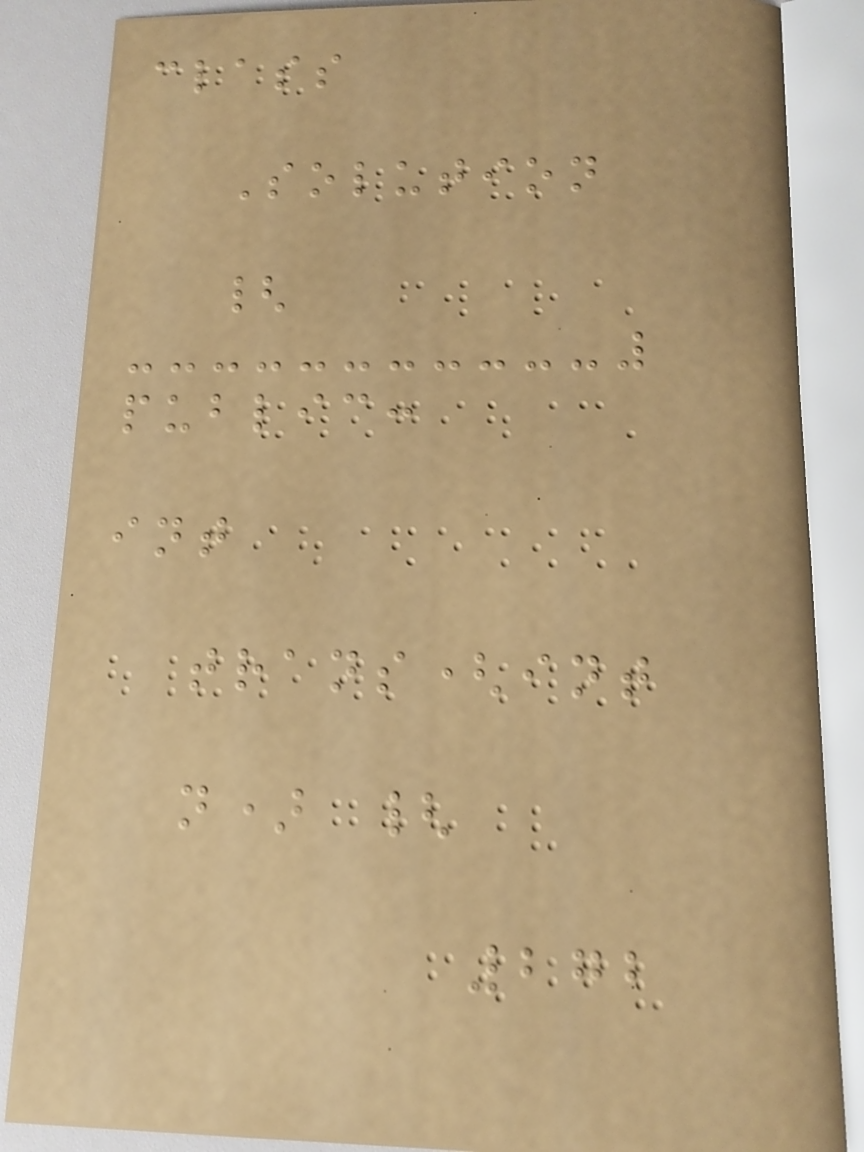class
Solution
{
public:
int
trans(int
n) {
272
